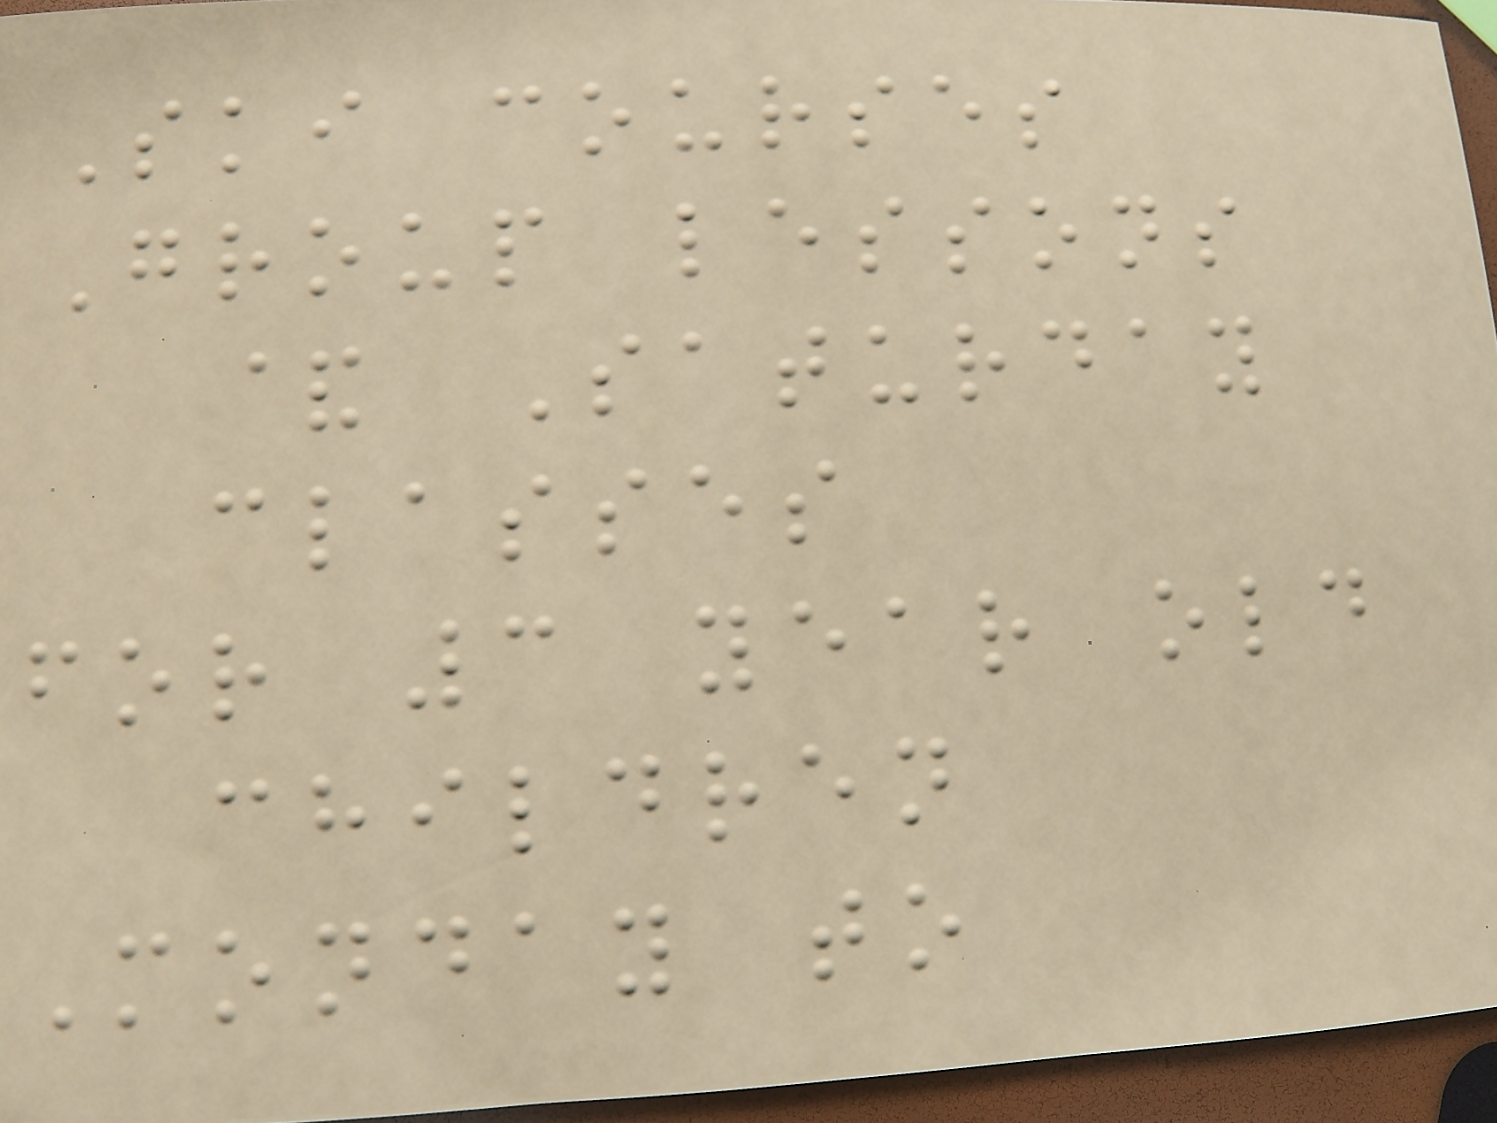Ski courses
Group lessons
& Saturday
classes
for 3 year old
children
Monday to
